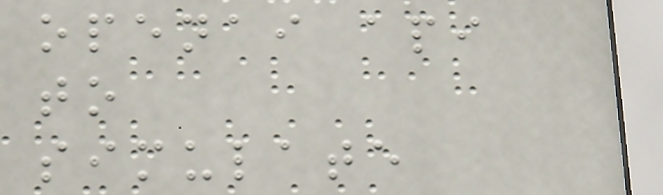openai api
to
simulate
